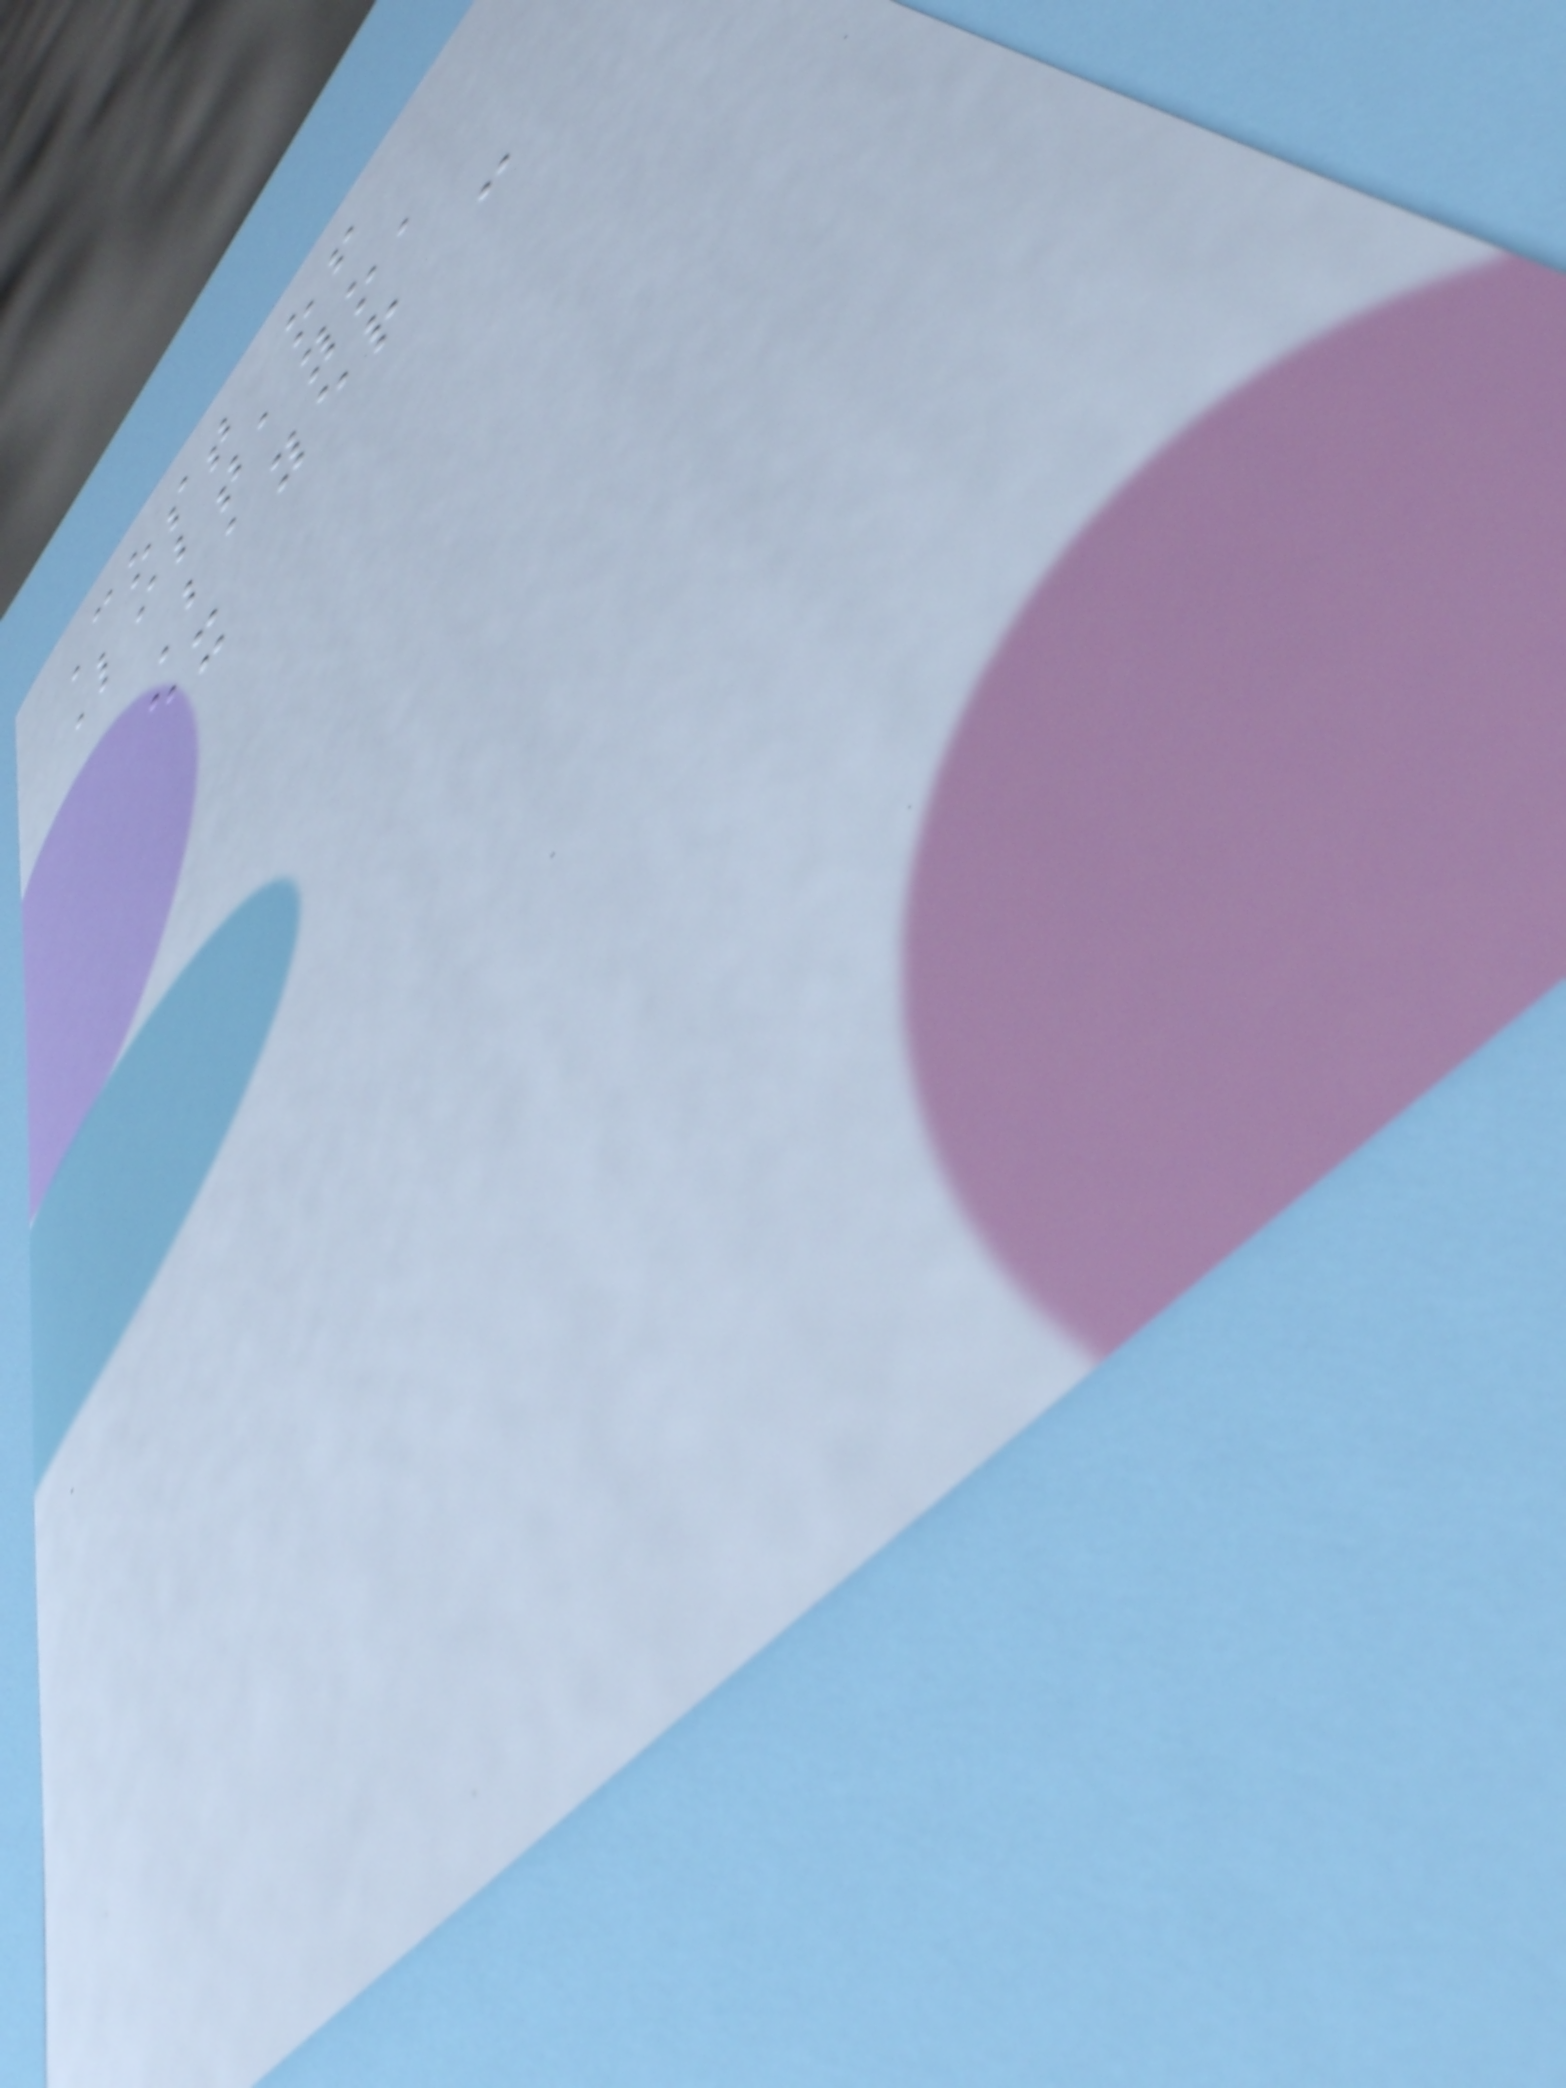Cost of
Libtayo,
Bayer -
ex
